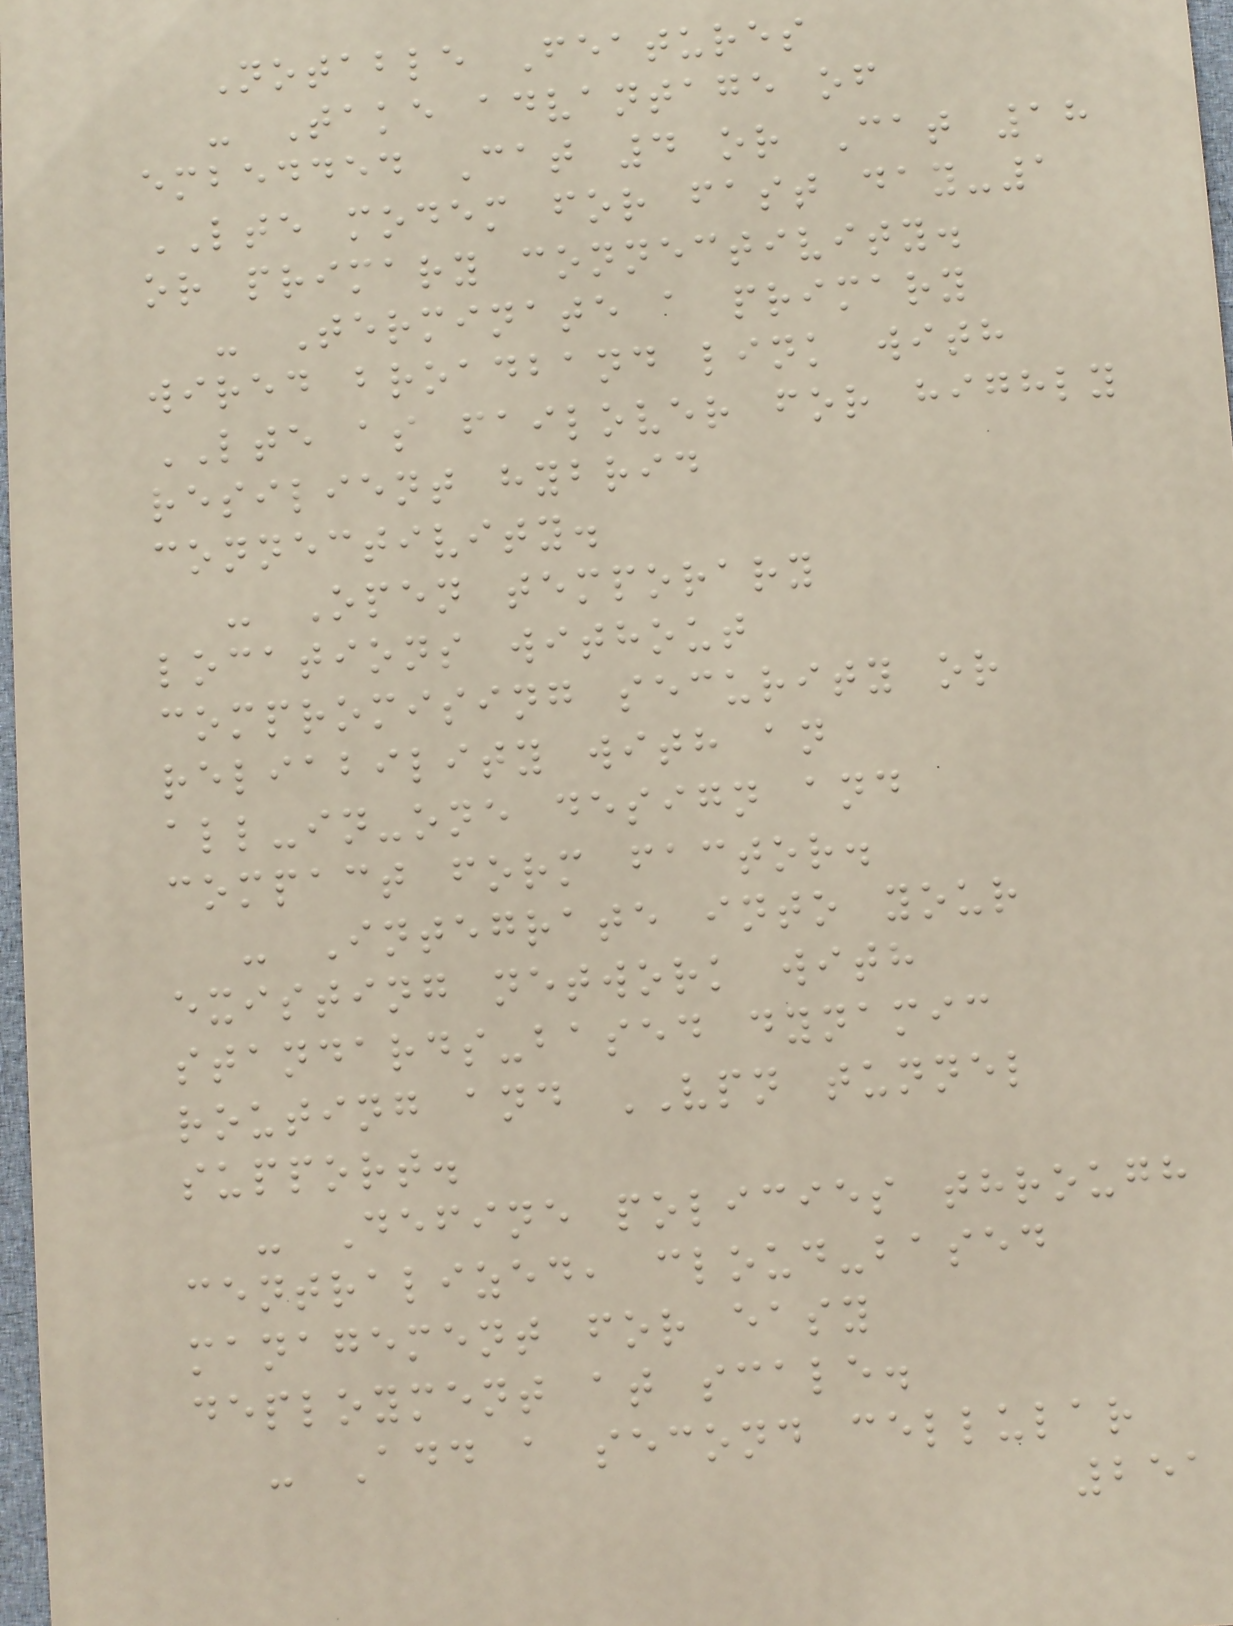Notable Features
- Take advantage of
embedded Cat 4 or Cat 18
LTE modem for fast day-1
or primary connectivity.
- Terminate a primary
wired broadband link with
LTE as failover for highly
resilient hybrid
connectivity.
- Open temporary
locations without
compromising security or
reliability with an
all-in-one design and
compact form factor.
- Integrate into your
existing network with
standards-based dynamic
routing and VPN tunnel
support.
- Define policies through
centralized, cloud-based
management for easy
deployment at scale.
- Add a second cellular
251
